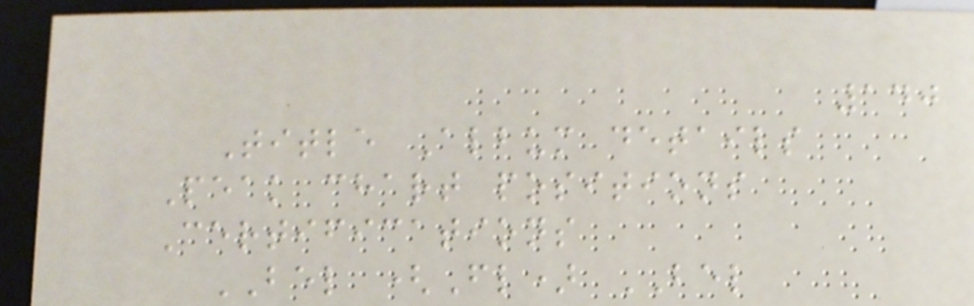140
Title Album details
Peak chart positions
Certifications
BEL (Fl) BEL
